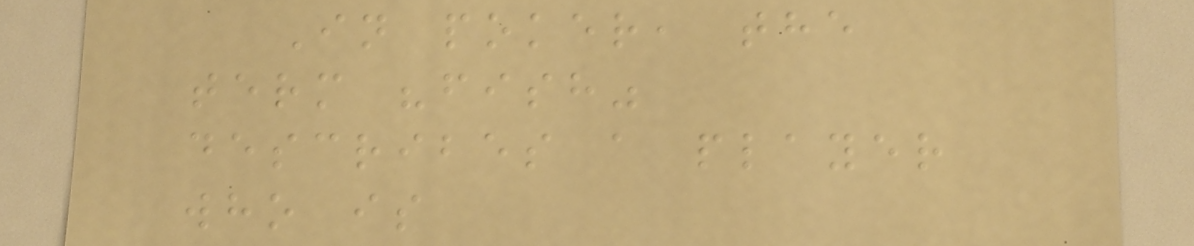In poker, the
term "fish"
describes a player
who is
